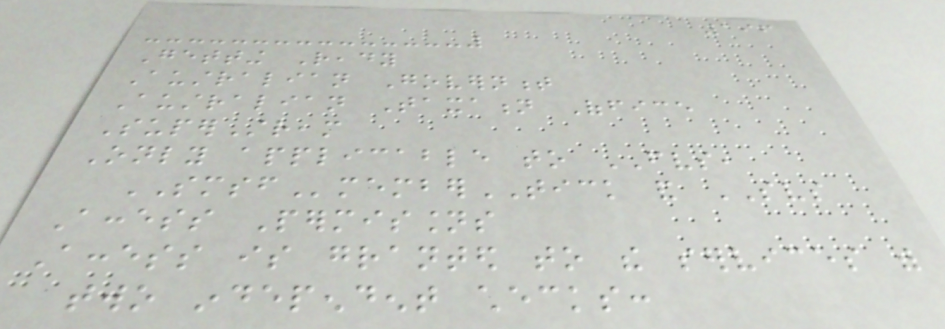196
Getting Ready
Australian Government
Australian Taxation Office
SuperStream
Only applicable to FVS,
SMSFmemberTICK and SVS
Access Permissions
Access is granted to the services with
two independent checks:
